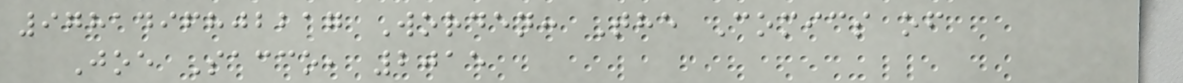9781496802217 Worden: The Comics of
Joe Sacco, 2015
